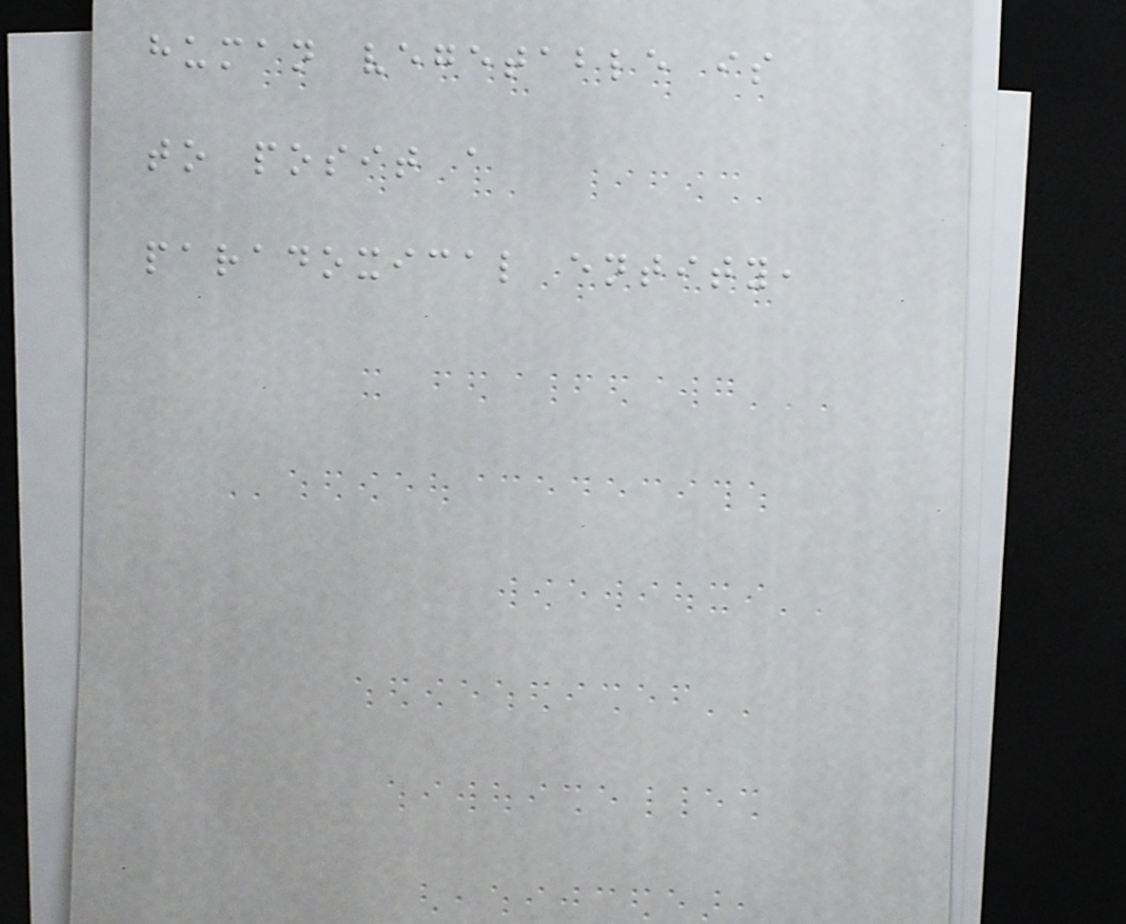human vegetable is
to posit a
paradoxical entity,
